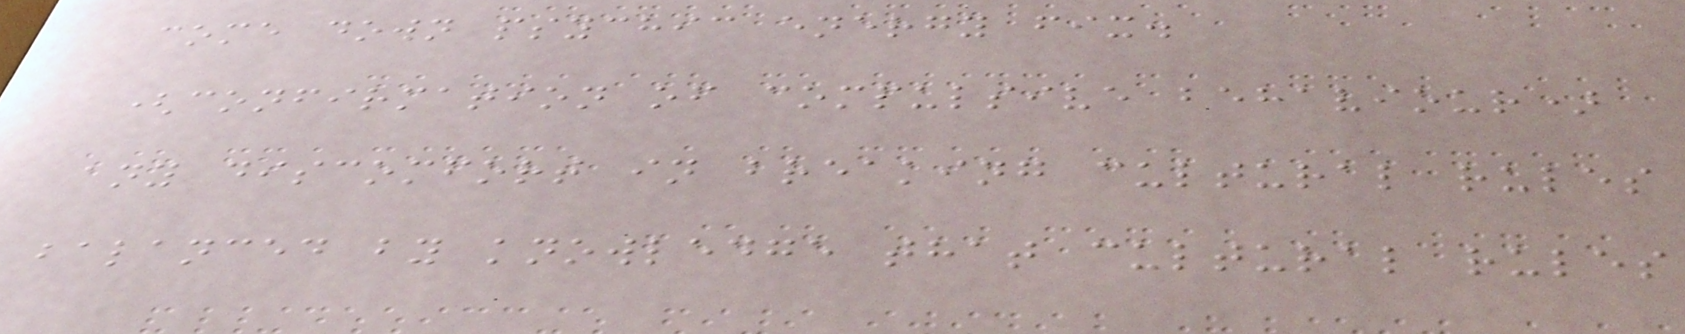come down psychic energy fix.
(confirmation of compulsive behaviour)
any discomfort in breaking cultural rules
balanced by knowledge that cultural rules
